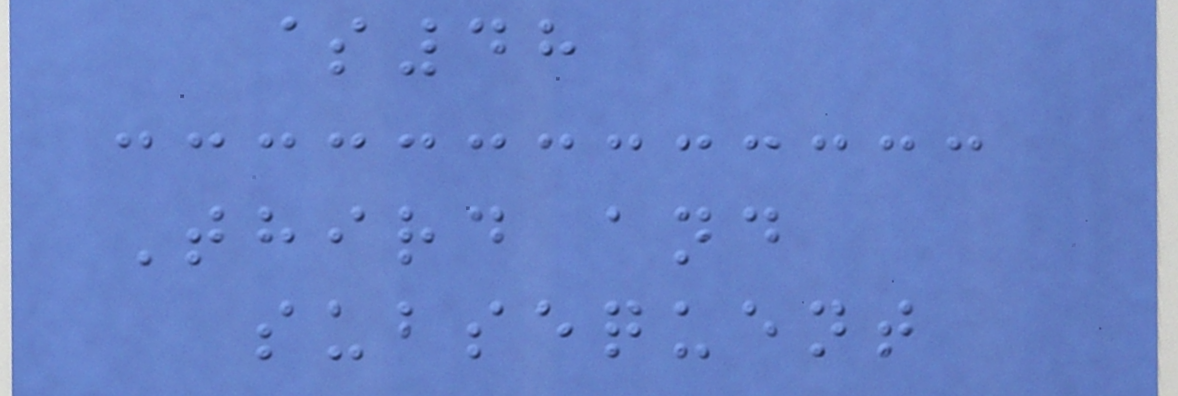$48
Third and
subsequent
